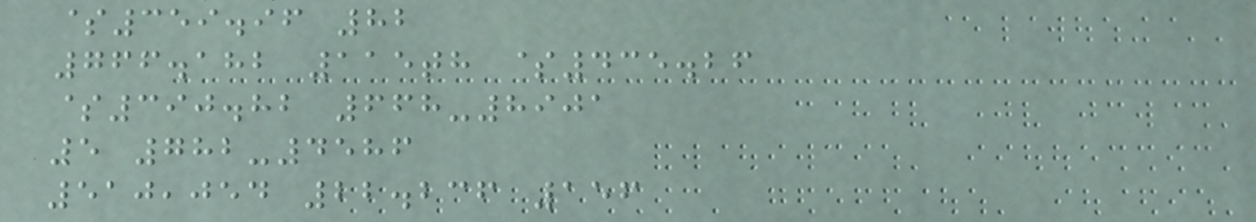$359.96 82
766.182 115th $435.26
$390.82 668-8901
5 782-4586
510,054 22.236 156
